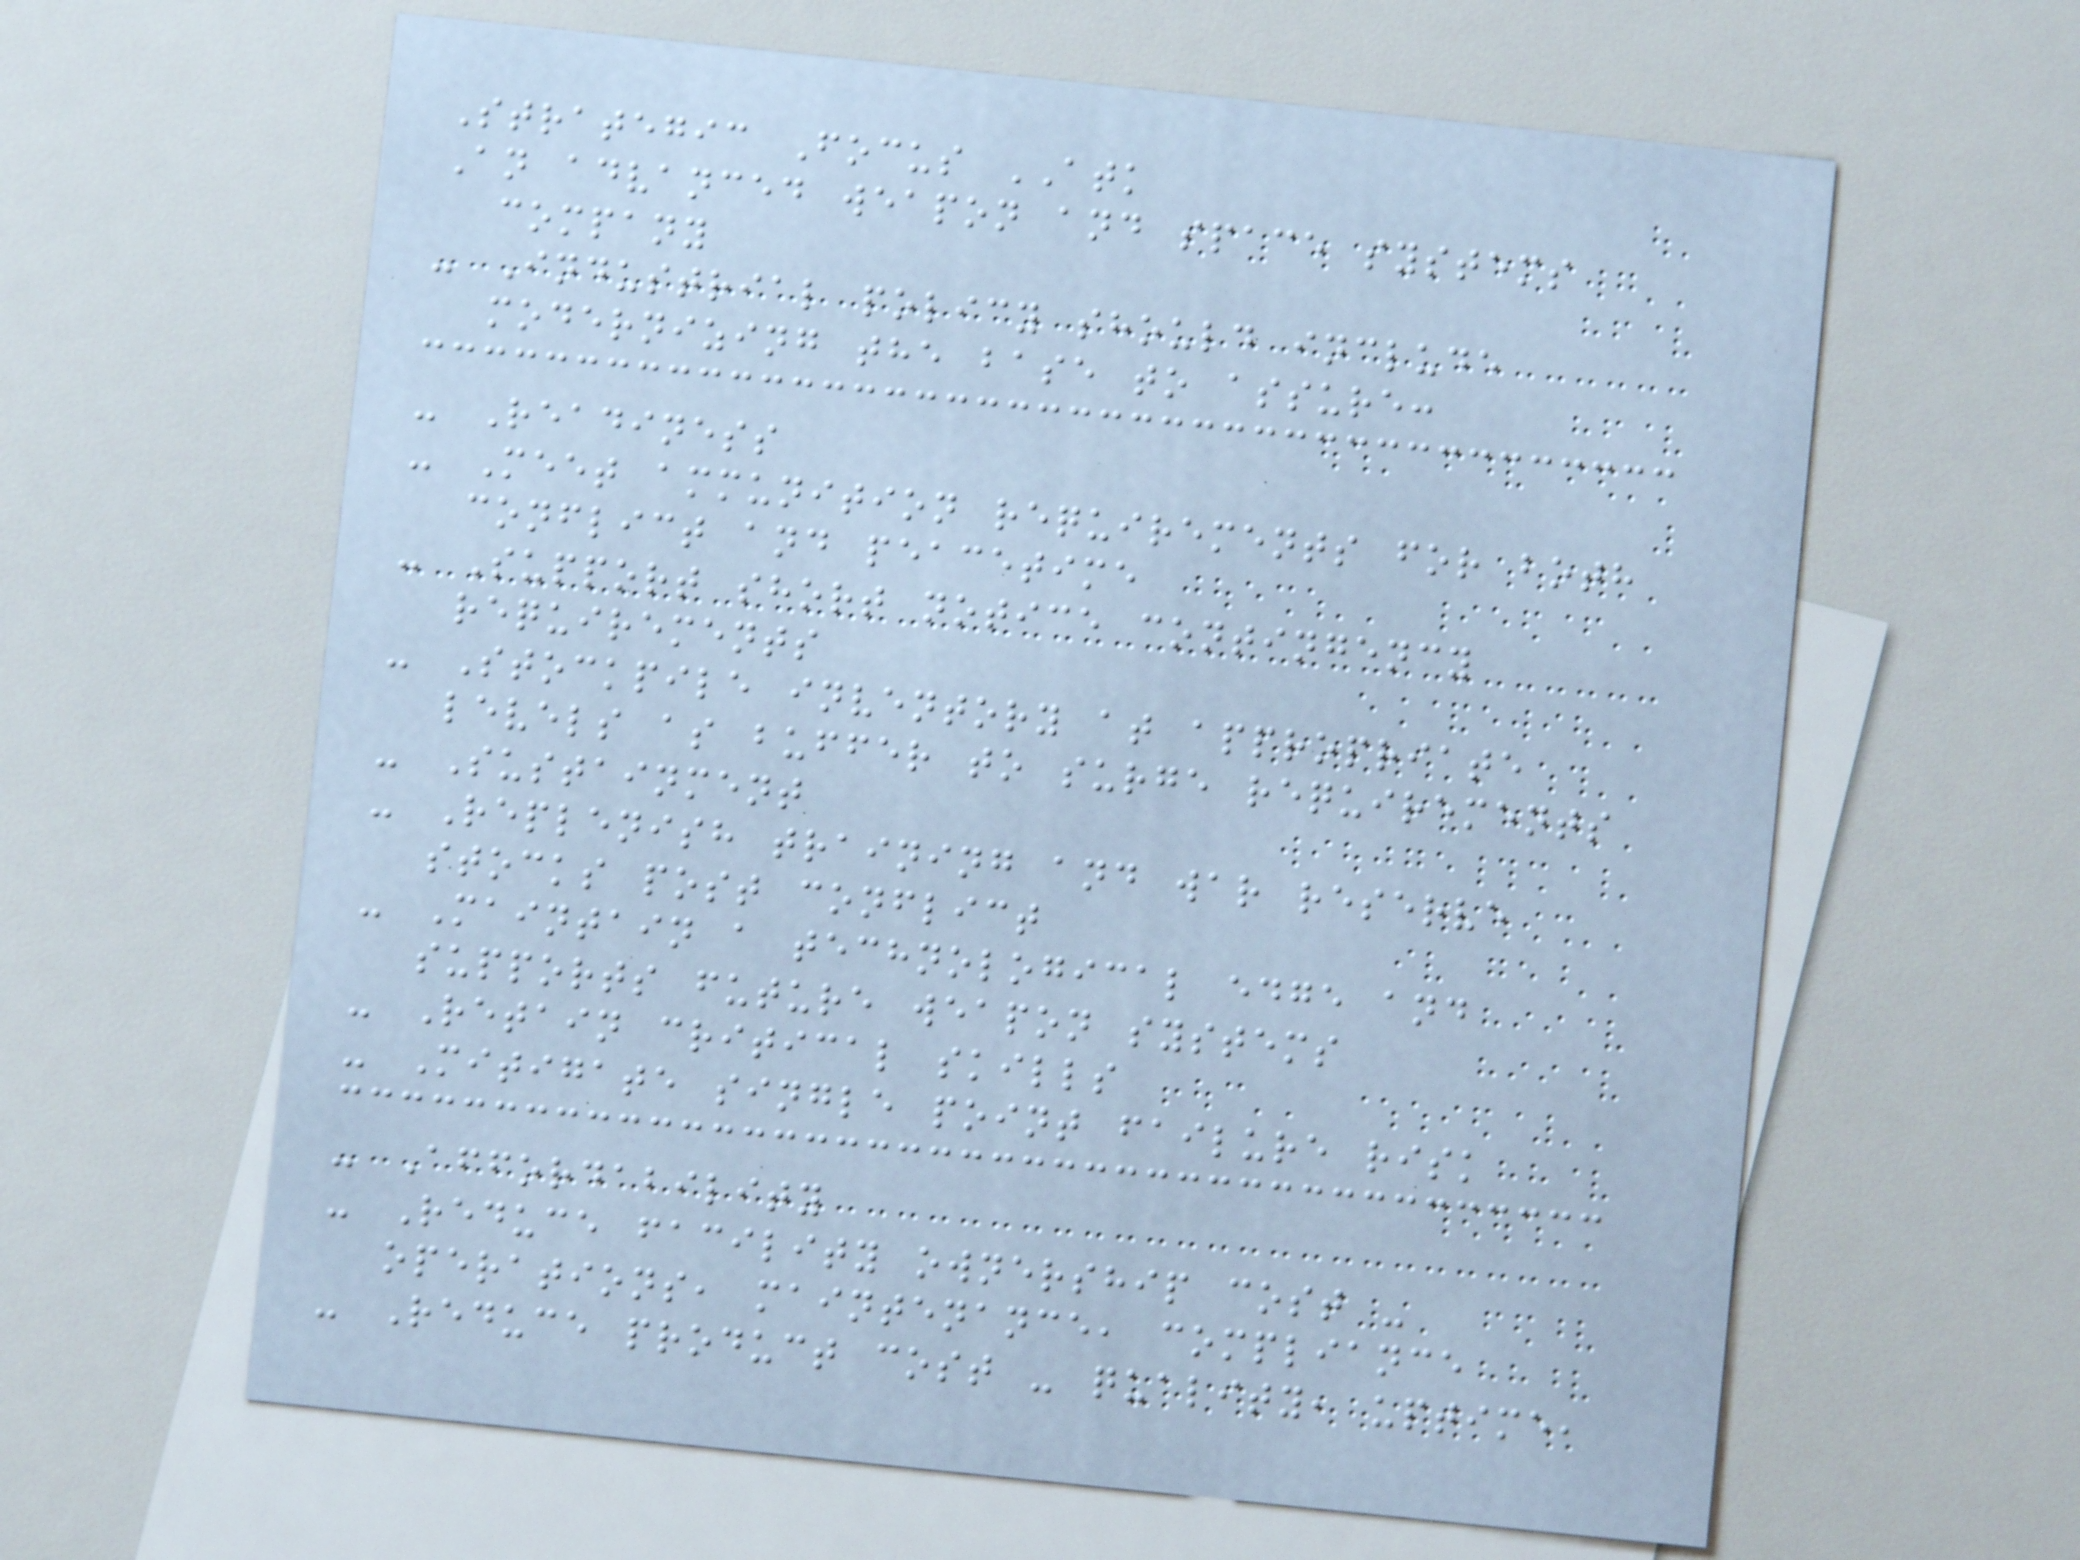Strategic Focus ATK
An advanced weapon and space systems
company
- Industrial policy should include
modernizing the base to assure:
- Readiness
- Meet ammunition requirements for both
conflict and peacetime
- Support short notice contingency
requirements
- Stockpile inventory at appropriate
levels as buffer to surge requirements
- Sustainment
- Replenish training and war reserve
stocks post conflict
- Maintain a technological edge and
supports future weapon systems
- Retain critical skills
- Mitigate single point failure risk
- Affordability
- Reduce facility ownership cost -
operations, maintenance, compliance
- Reduce product cost - quality, uptime,
